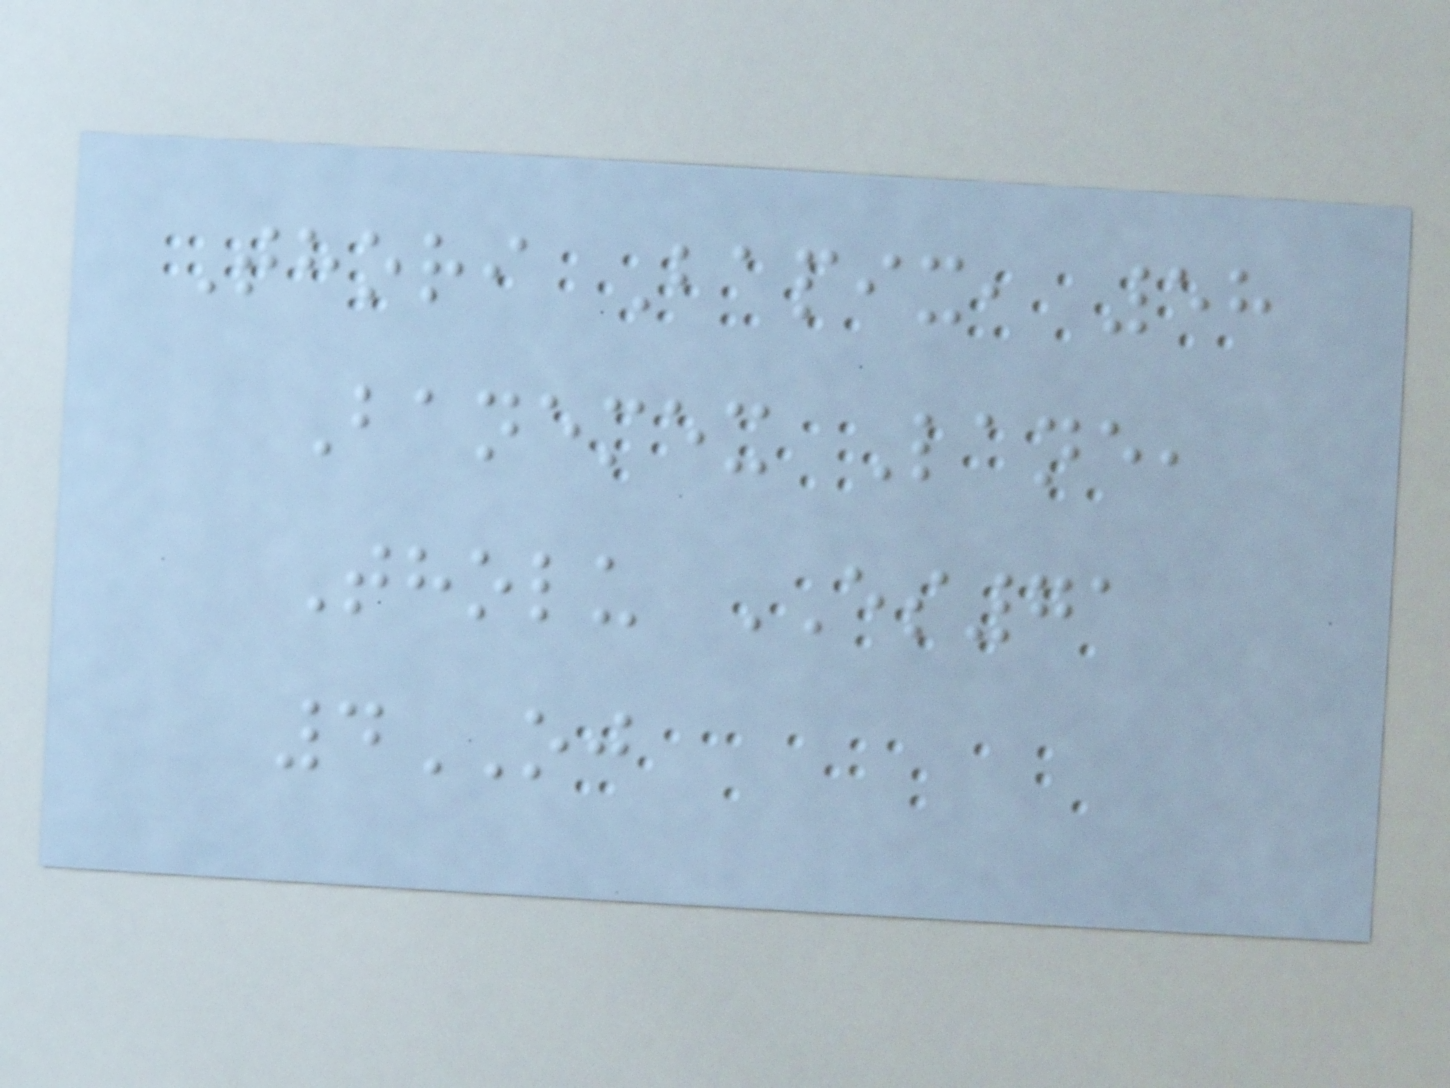Thori Bapix, 58
Banemex Lane,
Tholu ES71
4OJ
